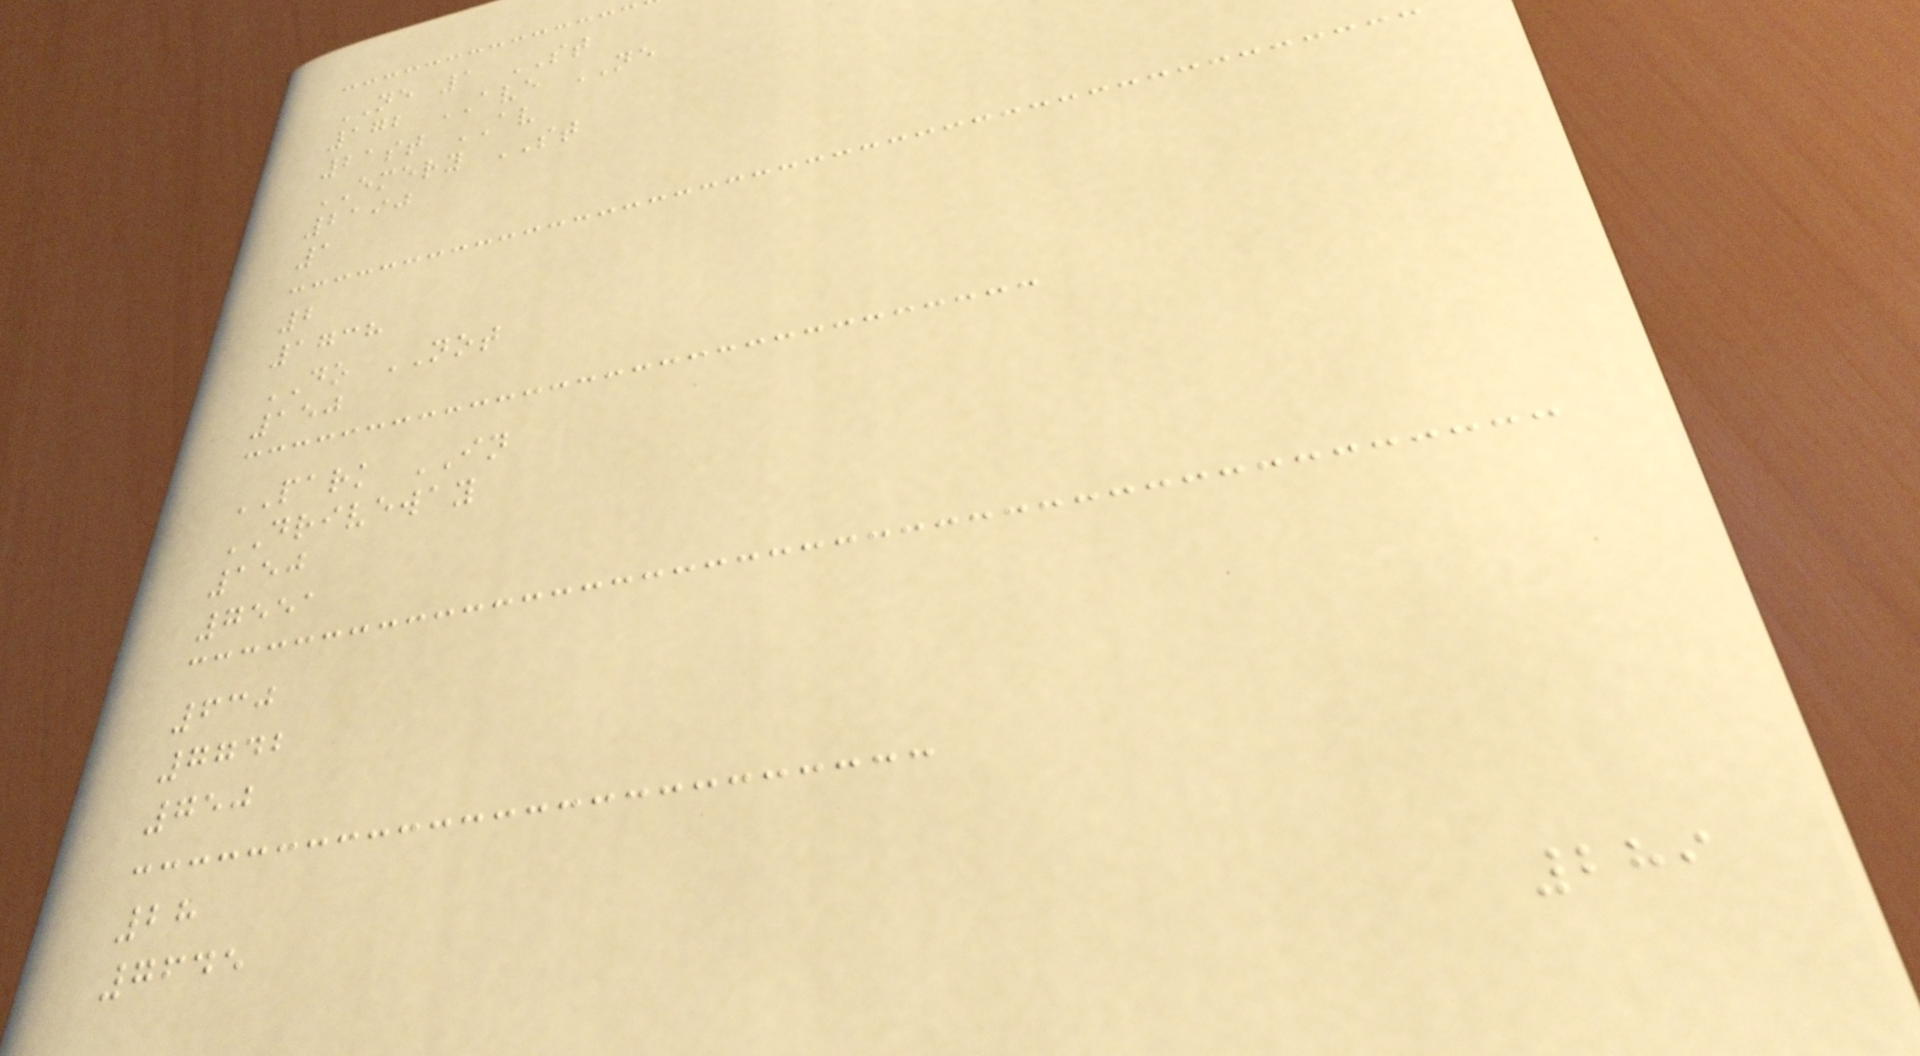NE 1 ST
172 AVE NE
21st AV
EMERY ST
2190
1
2
1738
DO NOT
150
PARK IN
DRIVEWAY
150
7551
630
7742
750
28
7645
289
